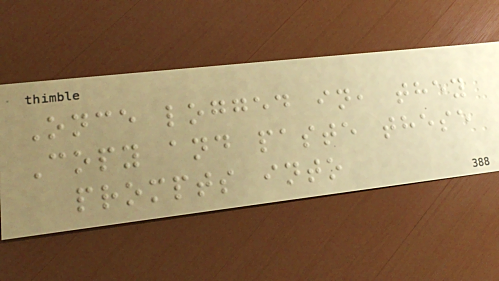Once logged in, they
Copy and paste these
prompts into
